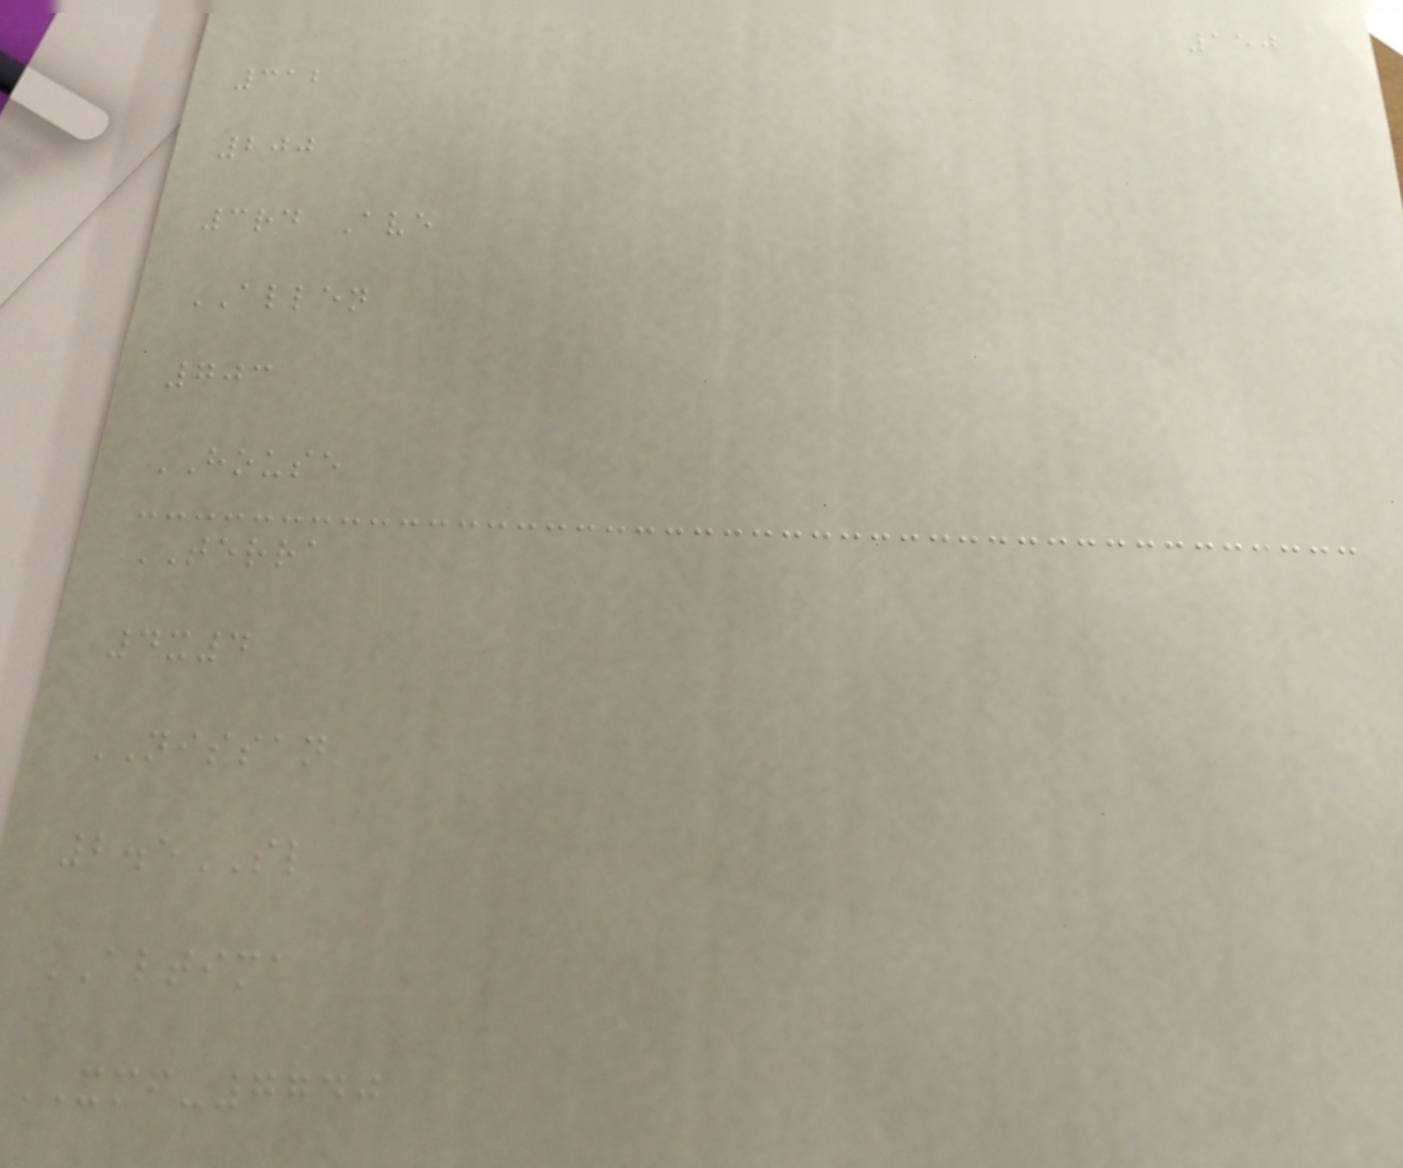150
312
200
3rd Ave
ALLEN
703
HOUSE
TERRA
4x4
NISSAN
2.5SL
ALTIMA
XMF-7740
